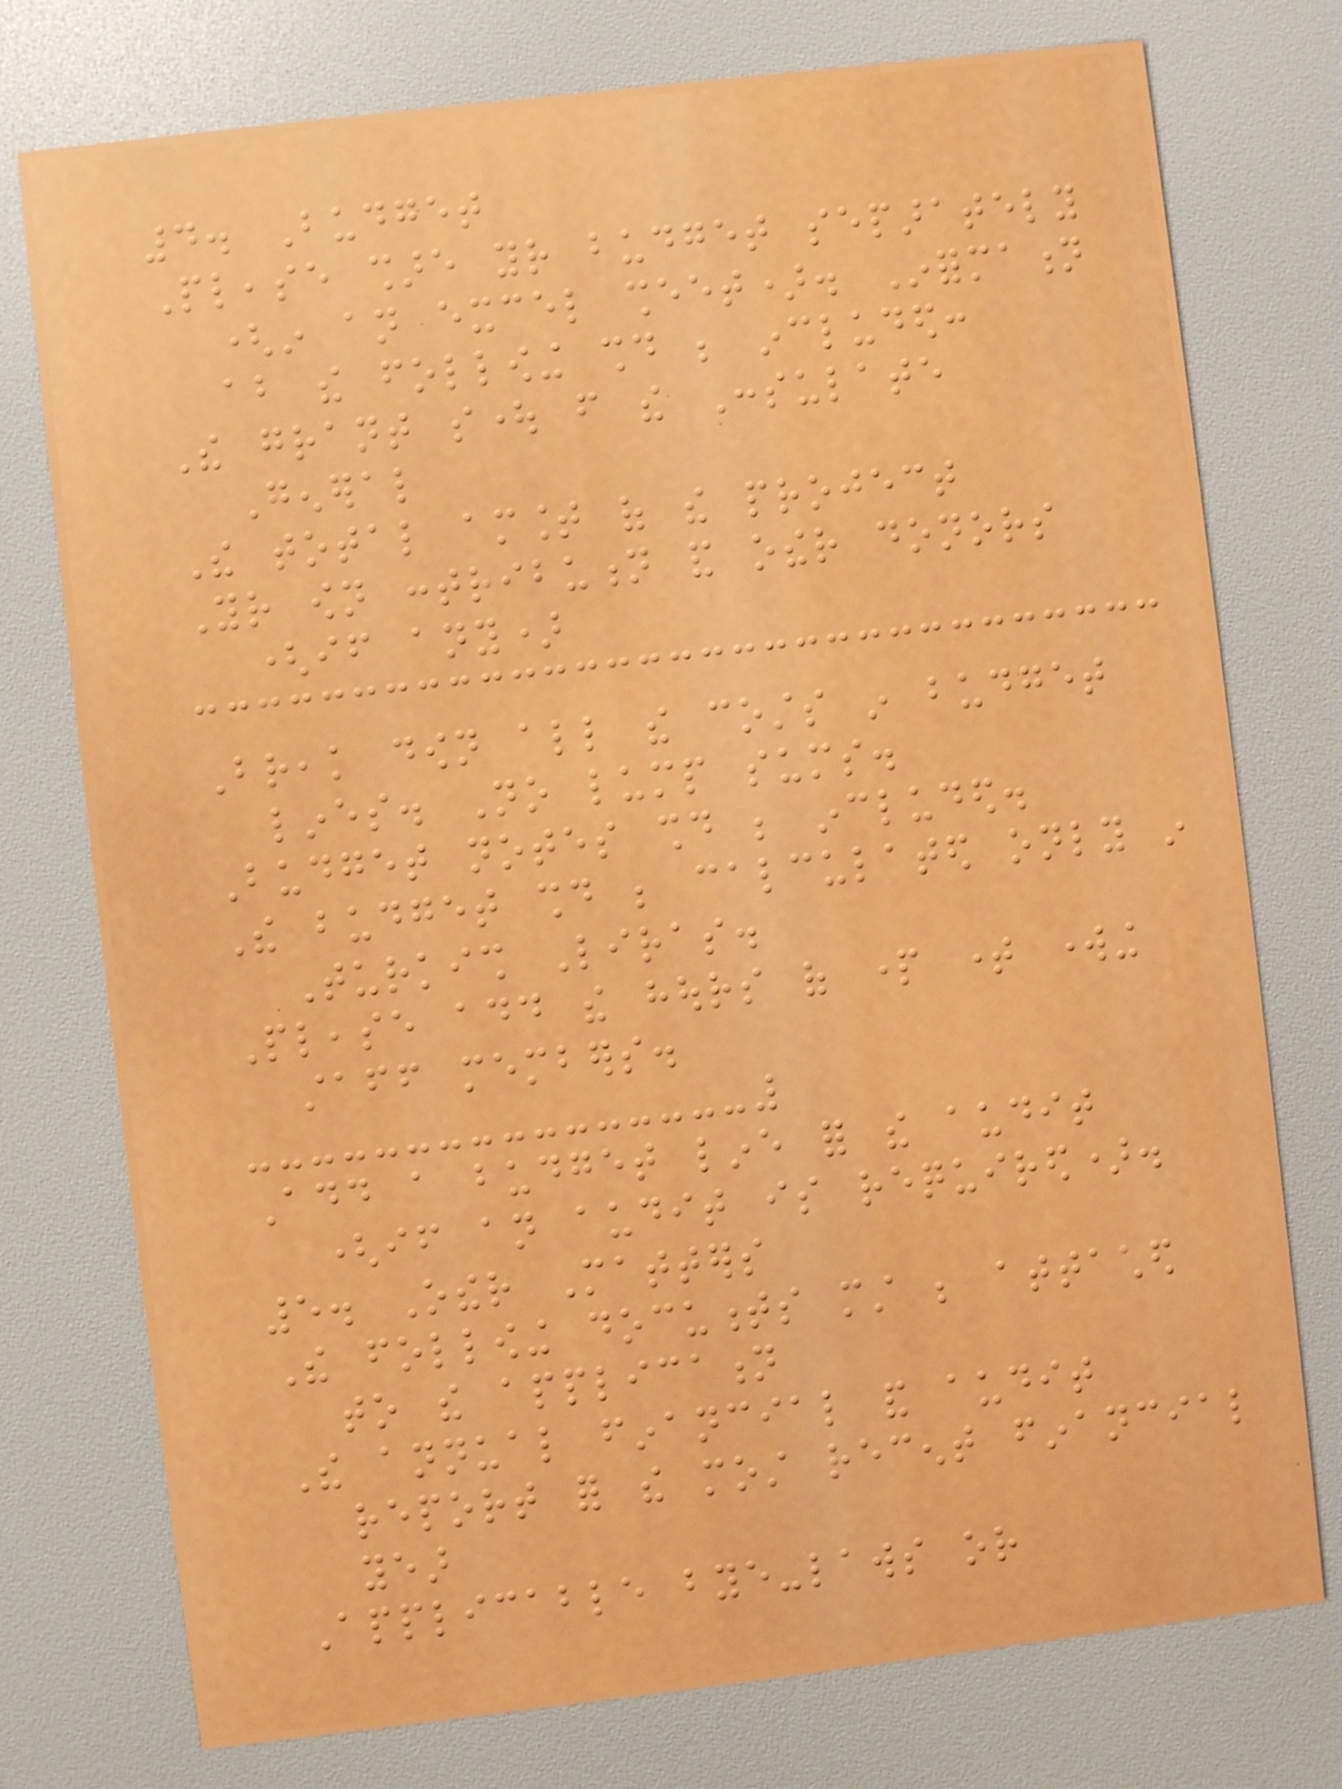4. Budget
Please share your budget separately
(in an excel sheet). Information
about the following should be included:
The grant sought from the Consulate
General
The total amount of the project
Your own contribution and other donors
(if any)
Break down all the costs in budget
lines. No lump sums.
Budget notes should be included.
The budget should be calculated only in
Turkish Liras.
Please add the hours of part time working
staff members.
Add a budget line for the audit
(if an audit is required).
5. Other Matters
The following documents must be attached
to the application
The annual financial and audit
report for the most recent financial
year
Applicable bye-laws or
